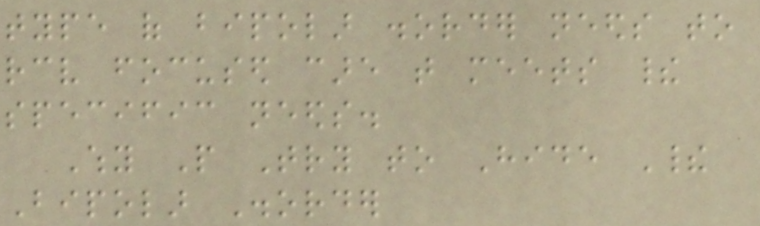type of bipolar disorder needs to
receive focused care that meets their
specific needs.
Why People Try to Hide Their
Bipolar Disorder
